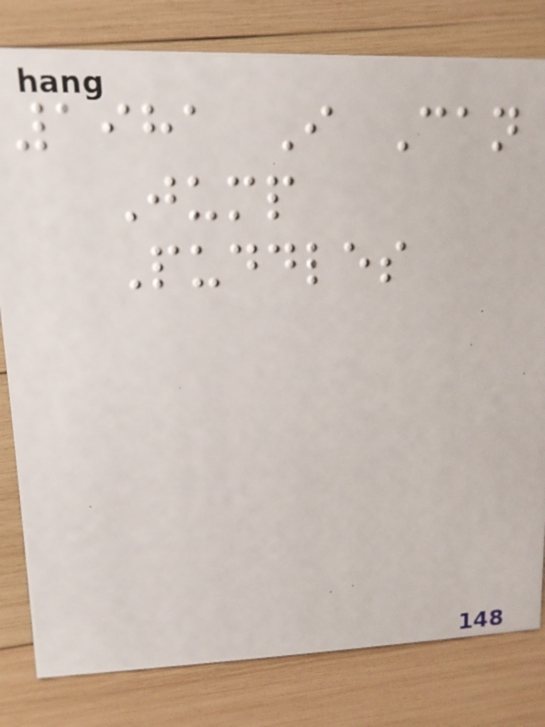1981 I Can
Jump
Puddles
